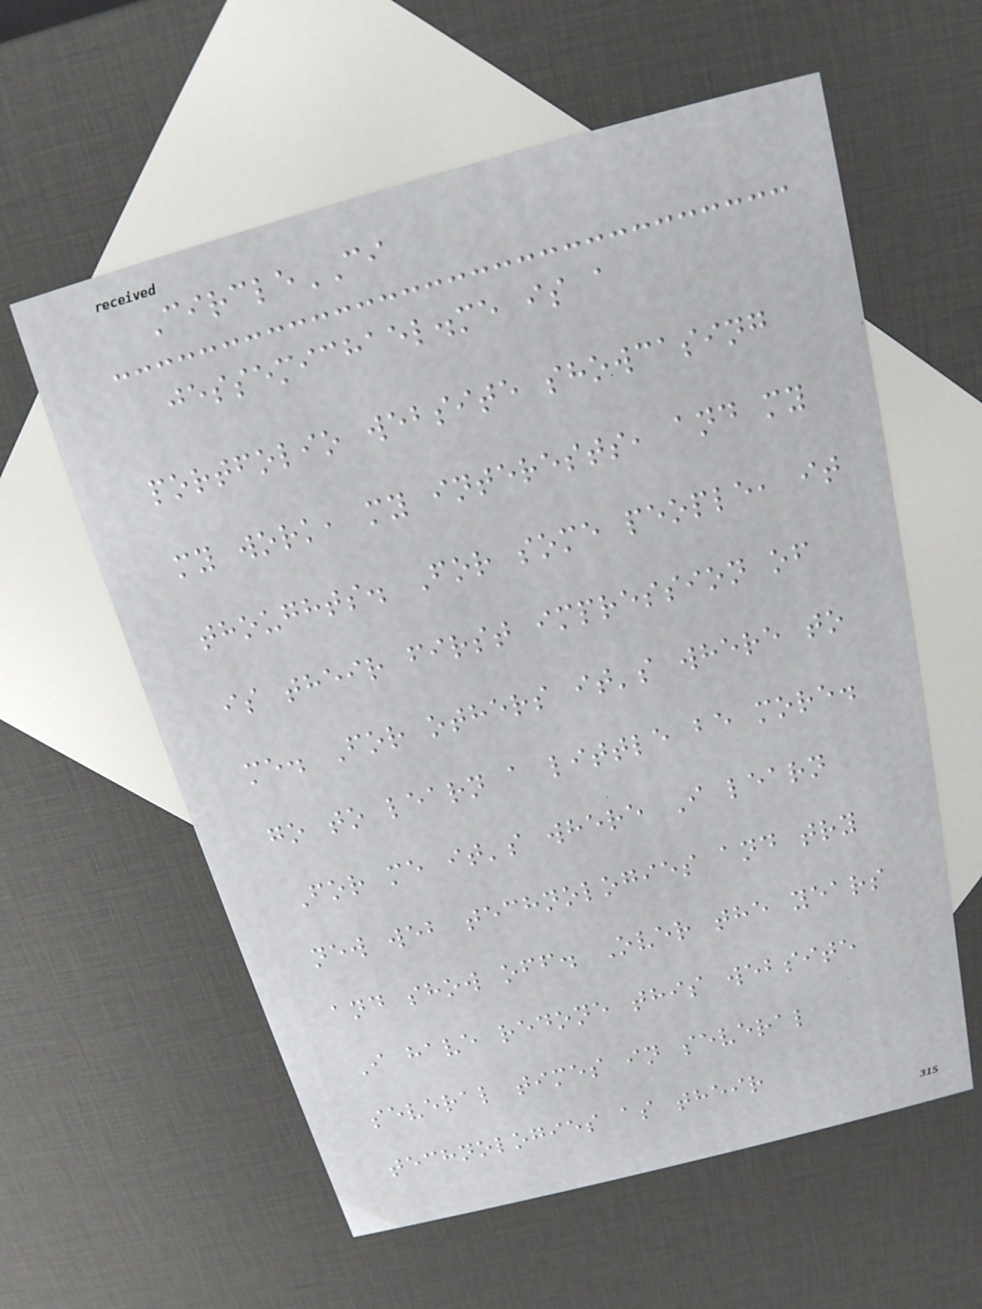CircleCI
jessemichael.me is a
portfolio website showcasing
my work, my interests, and my
thoughts. For some people, it
is their first impression of
me. For others it's where to
go to learn a little be more.
For me it's where I learn
new web technologies and try
and show off. Over the years
I have redone this website
several times in several
technologies as their
